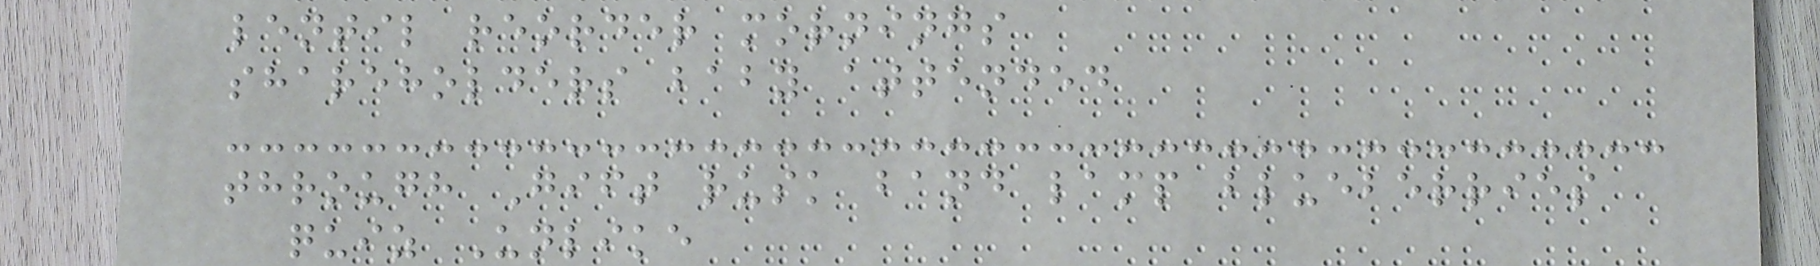lentil reorder mornings
shareholders baby attended
through Gift rusk band lamp blueberries
quiz Unlike
